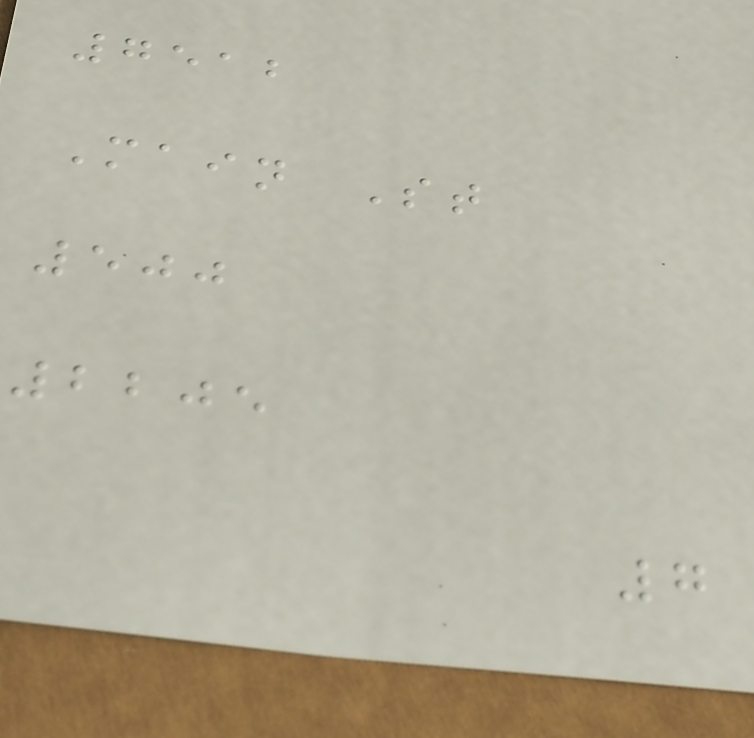7512
Main St
500
2205
7
